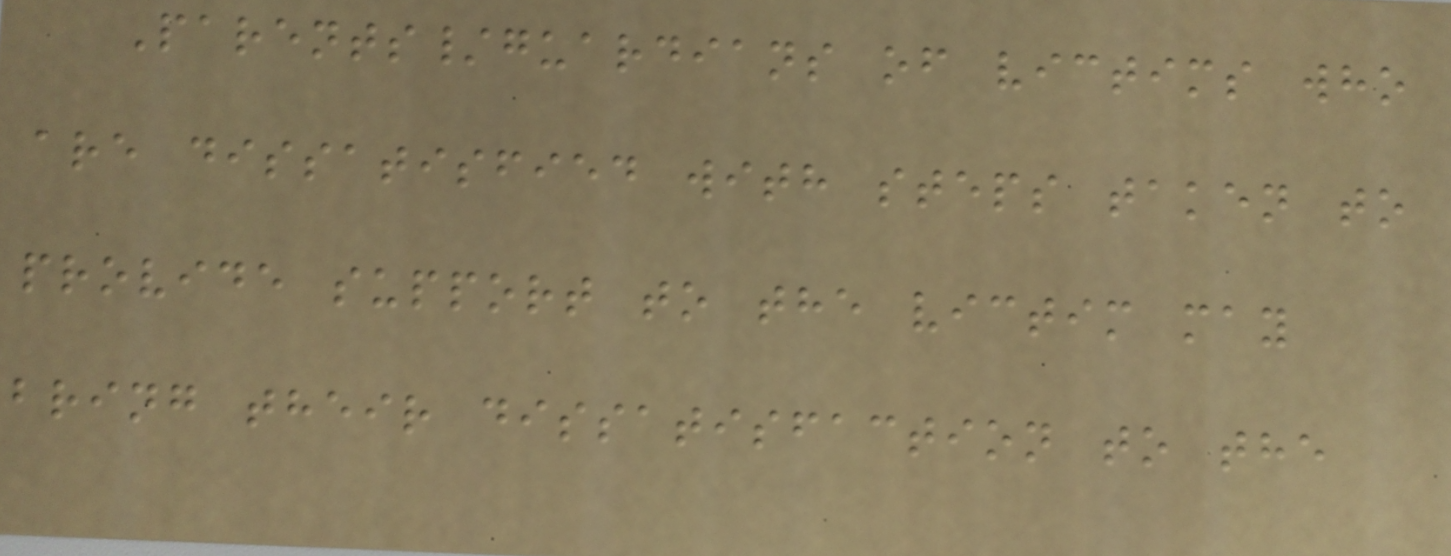Parents/guardians of victims who
are dissatisfied with steps taken to
provide support to the victim may
bring their dissatisfaction to the
